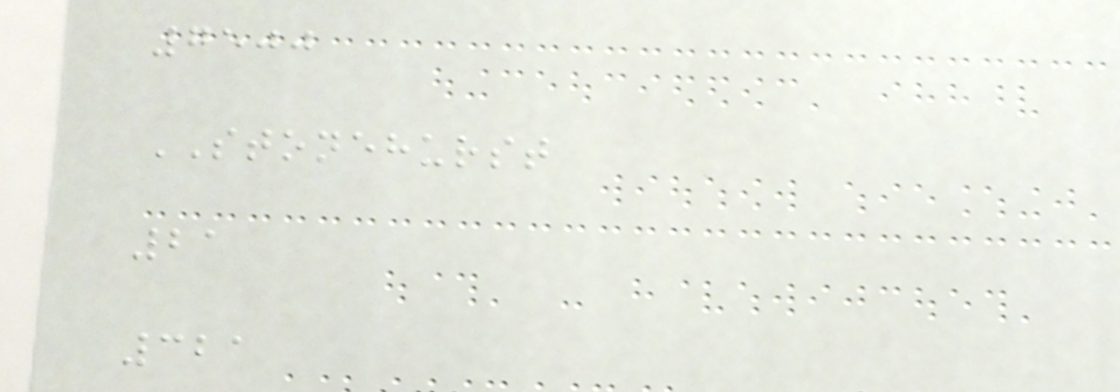7500
STONEHURST
21
321
